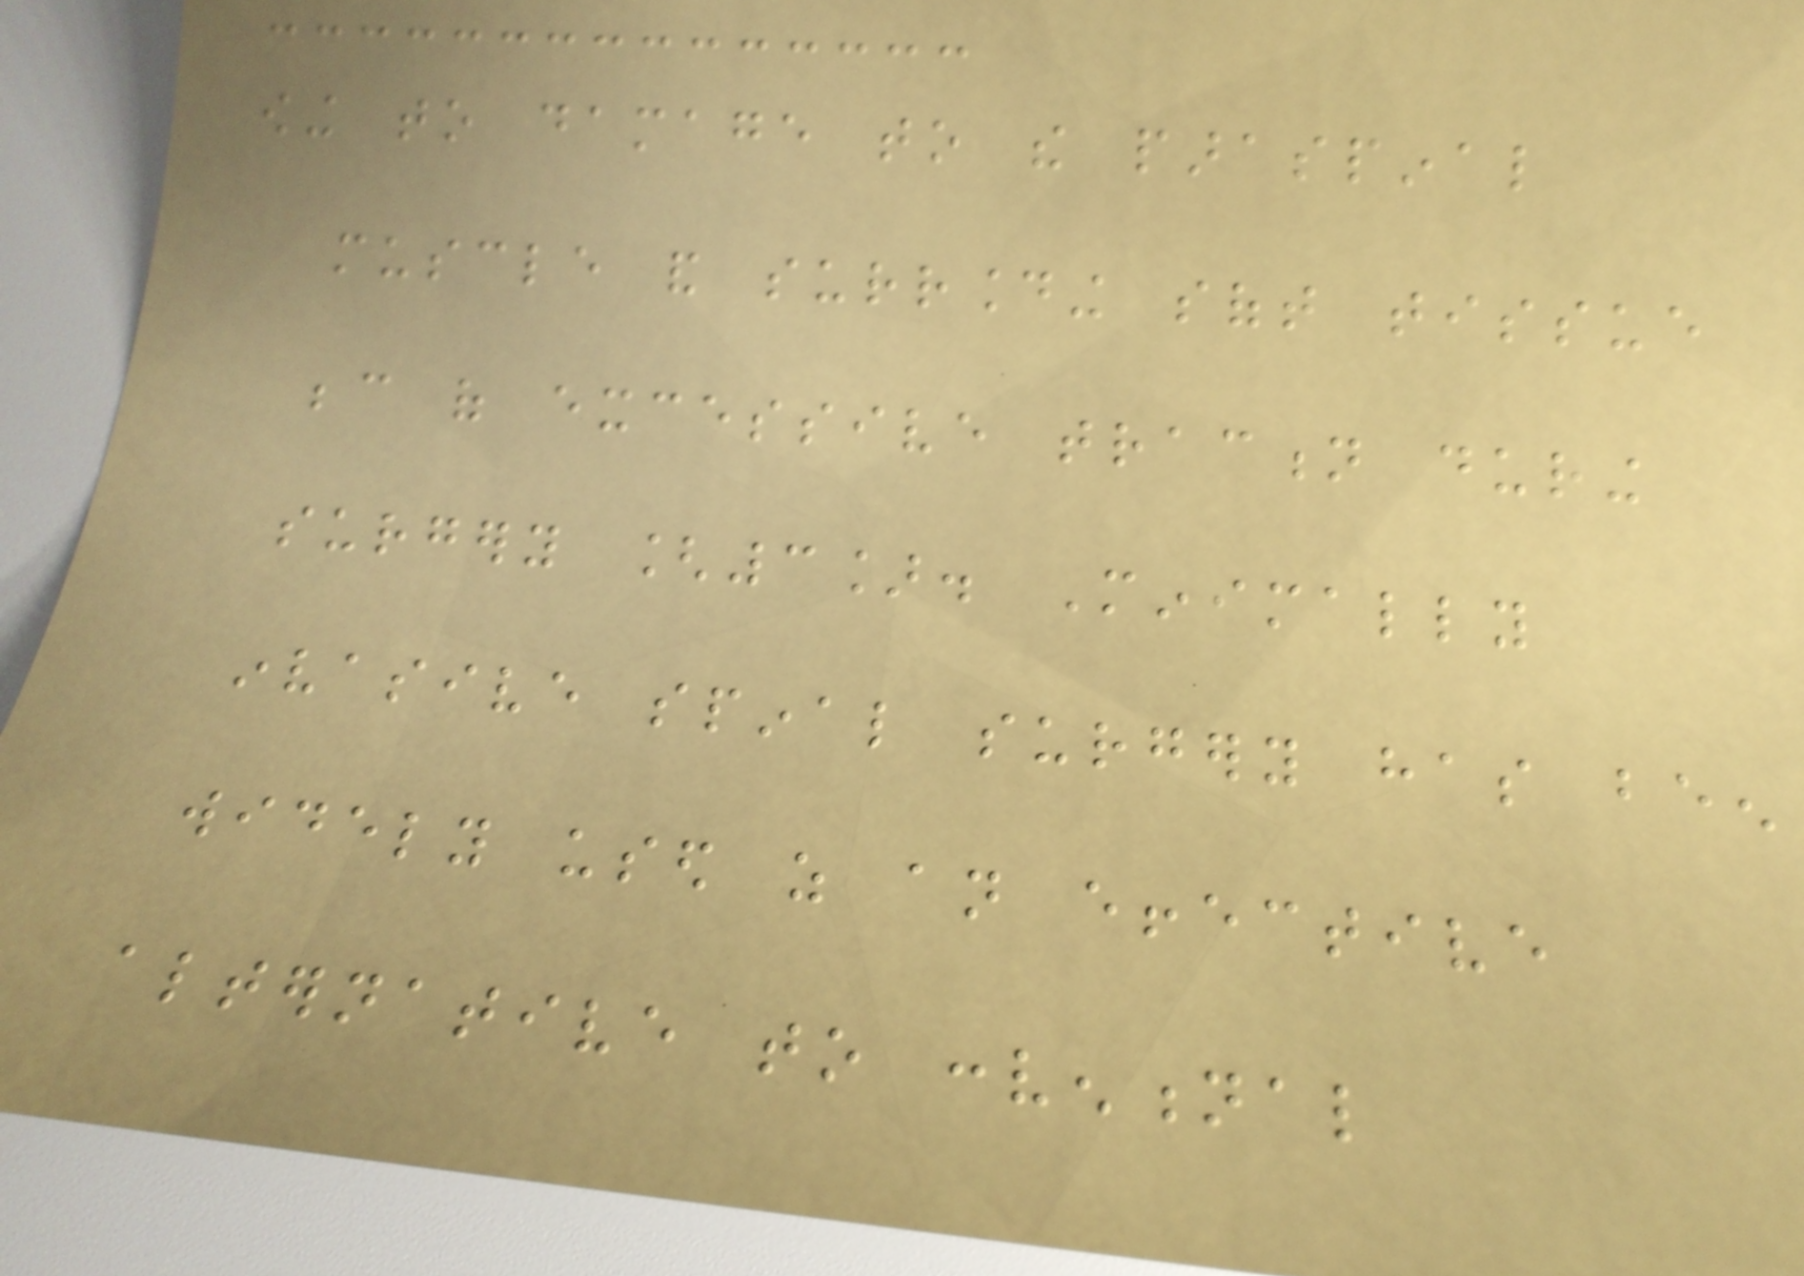owing to damage to the paraspinal
muscle and surrounding soft tissue
because of excessive traction during
surgery [3]. Minimally
invasive spinal surgery has been
widely used as an effective
alternative to conventional
